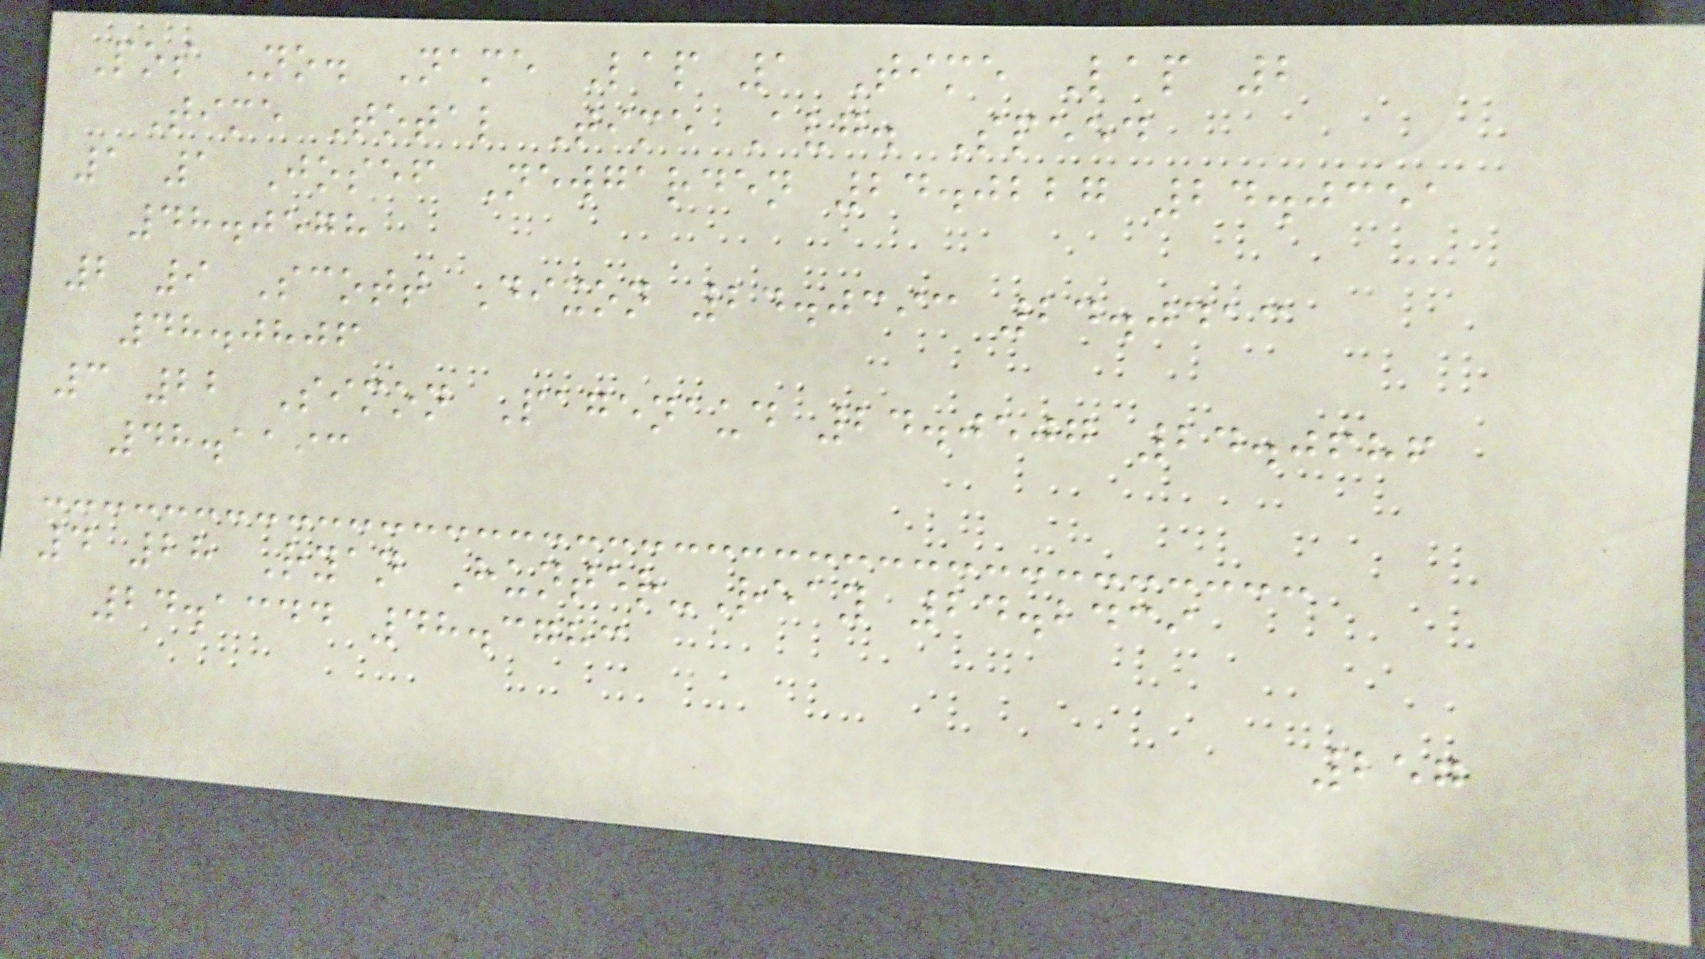Pos No. Name Lap 1 Time Lap 2
Time Total Time Avg. Speed
1 1 Josef Newgarden 24.0227 24.0351
48.0578
2 9 Scott Dixon 24.0393 24.0413
48.0806
3 22 Simon Pagenaud 24.0507 24.0686
48.1193
4 28 Ryan Hunter-Reay 24.2439
24.1344 48.3783
257
